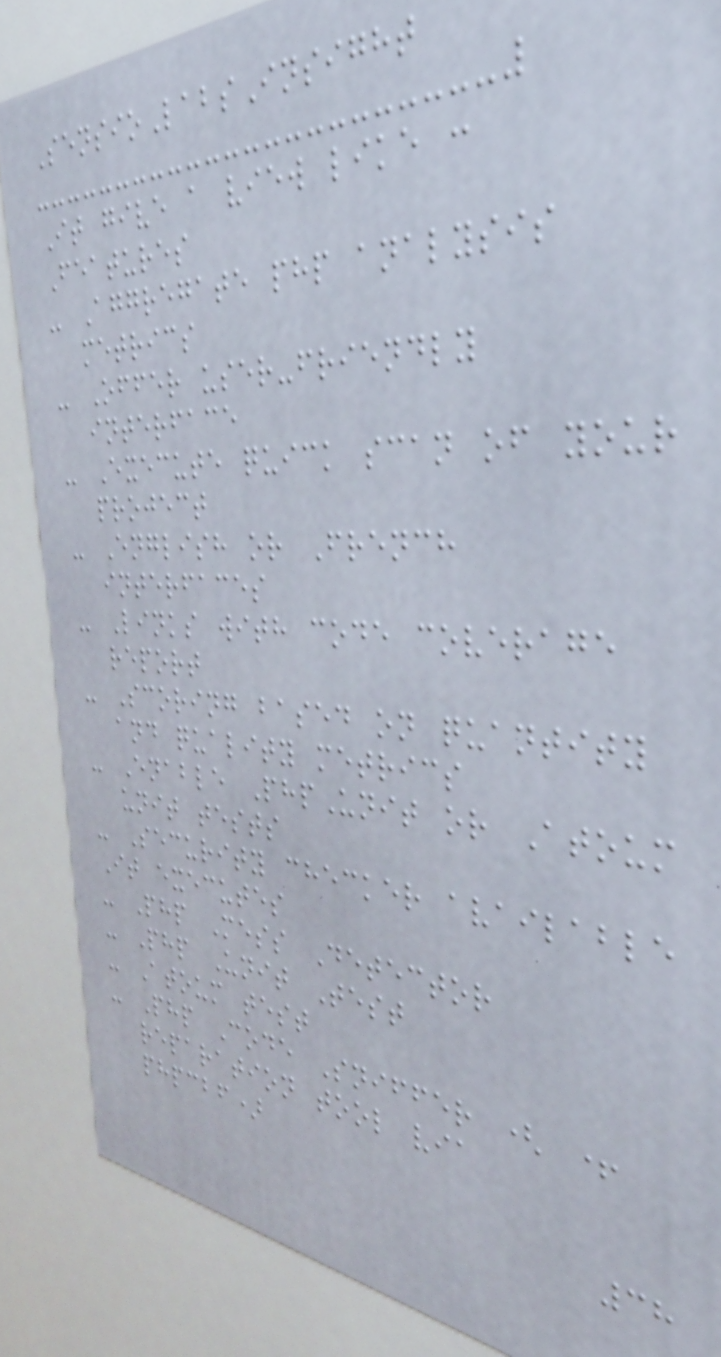SensioLabsInsight
It give a view like :
Features
- Aggregate php analysis
metrics
- Offer user-friendly
interface
- Execute quick scan of your
project
- English or French
interfaces
- Links with code coverage
report
- Scoring based on quantity
and quality metrics
- Enable PhpUnit or Atoum
unit tests
- Security checker available
It executes
- Php Mess Detector
- Php Unit Test
- Atoum test
- Php Code Sniffer ( +
reparation tool via
phpcbf)
38
